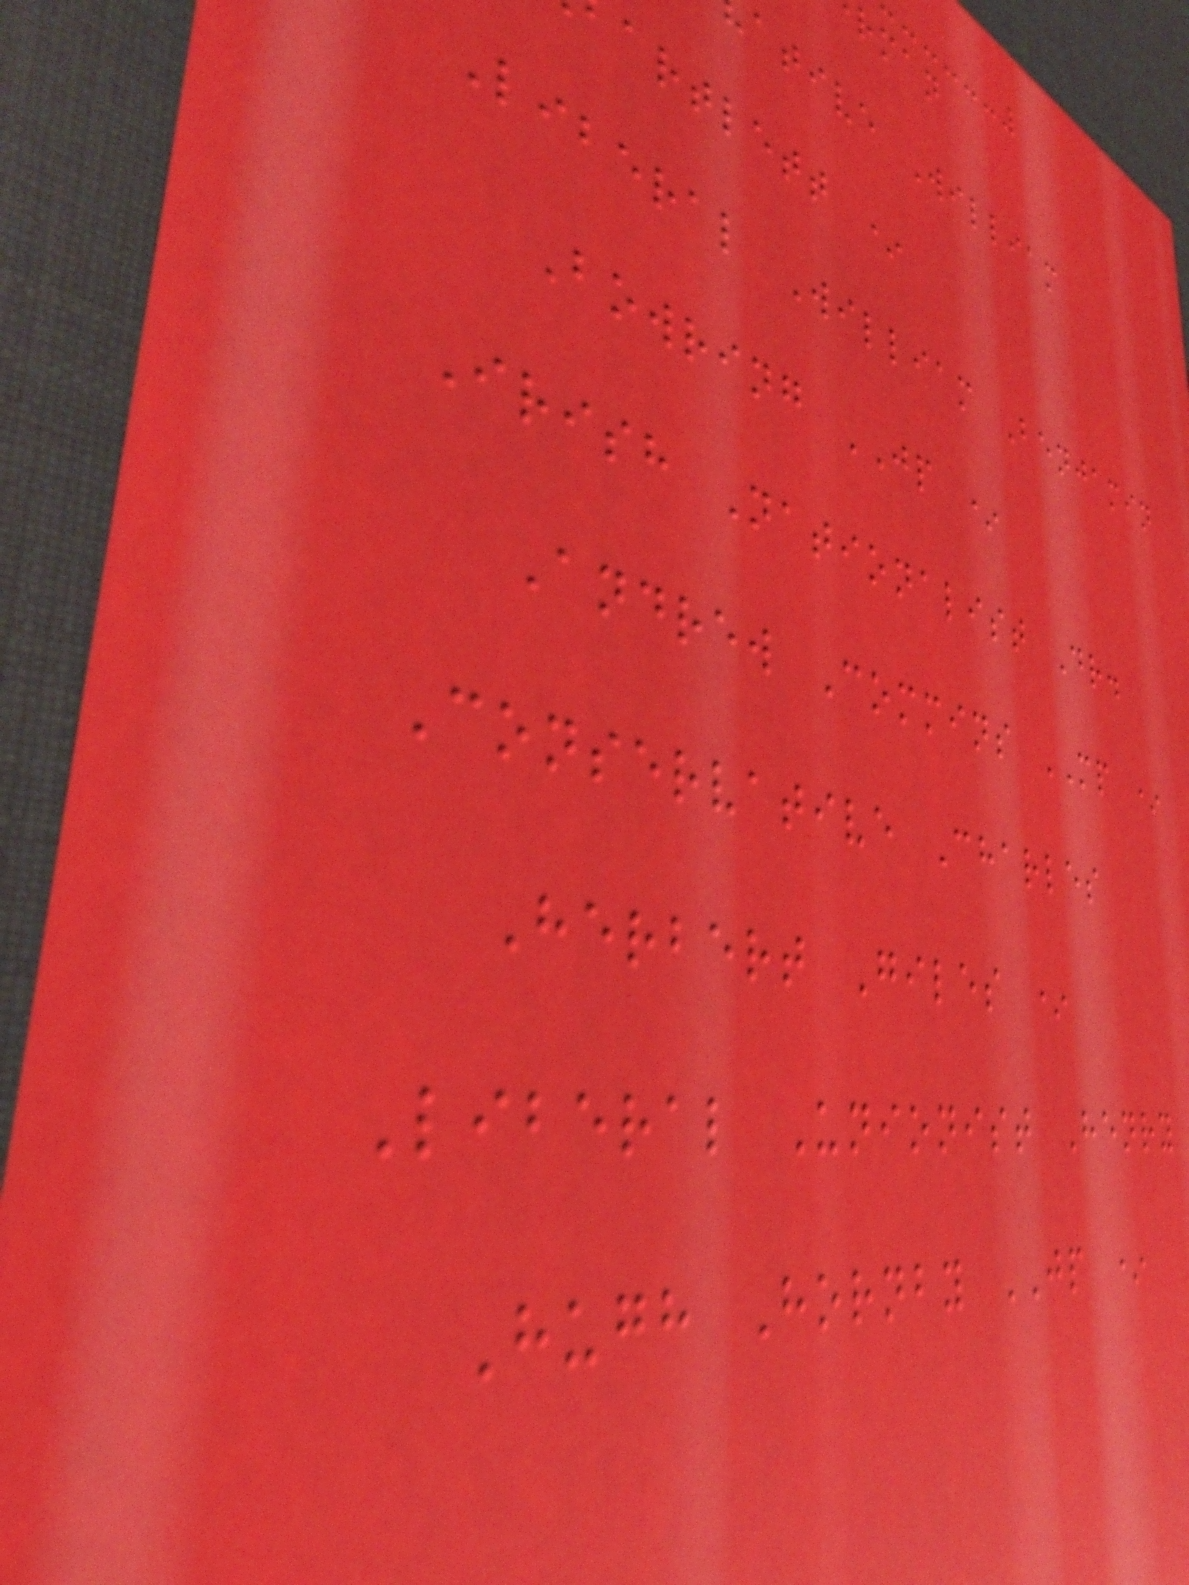rman
ative William
artlett *
Liberal William Benjamin
Bowring JP *
Irish Nationalist Dr.
Andrew Commins MP *
Conservative Charles
Herbert Giles *
Liberal Unionist Henry
Hugh Hornby JP *
